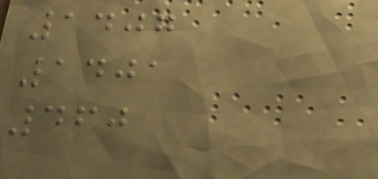1407
1401
460
